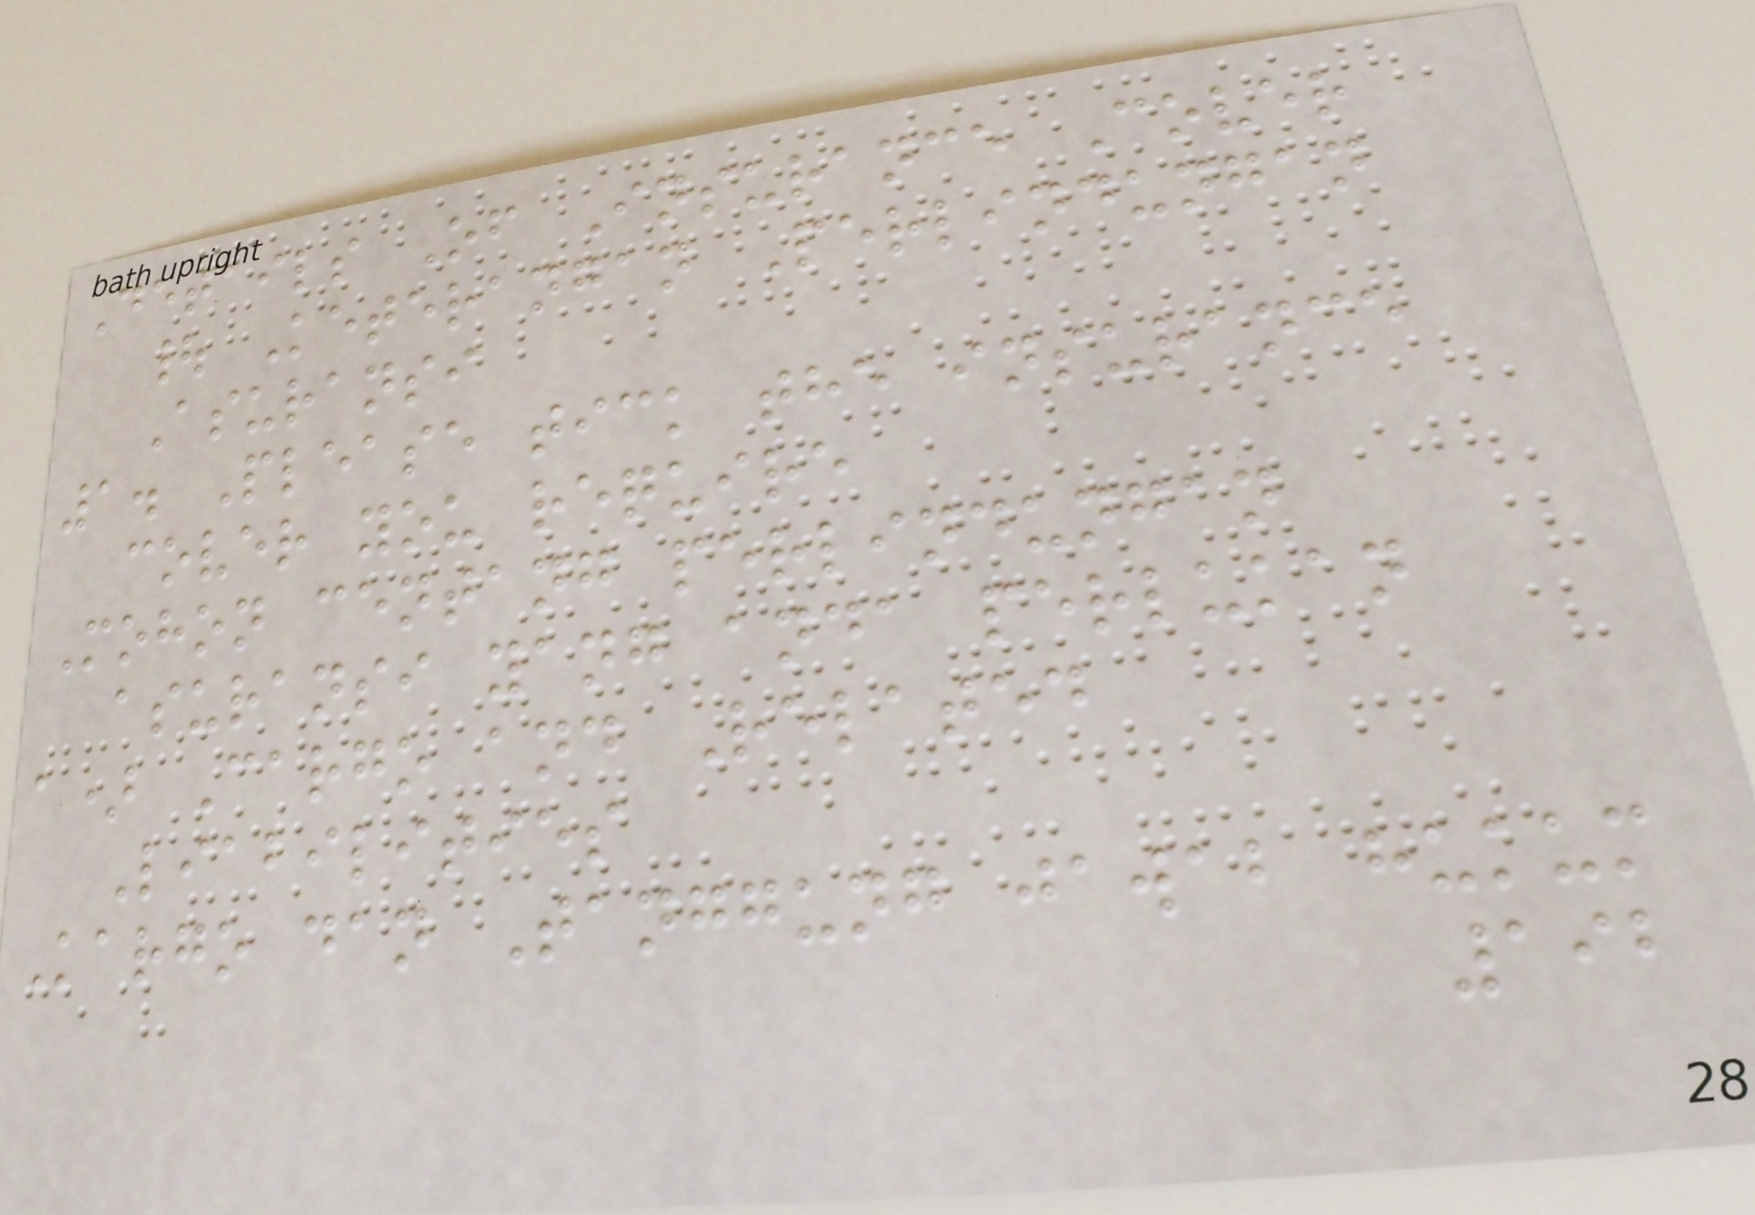Details Of Insurance Cover
| Keterangan Perlindungan
Asuransi
1. Please tick the insurance
cover you require
Mohon centang perlindungan
asuransi yang anda perlukan
a) Cargo and Related
Liabilities
Kargo dan Tanggung jawab hukum
192
